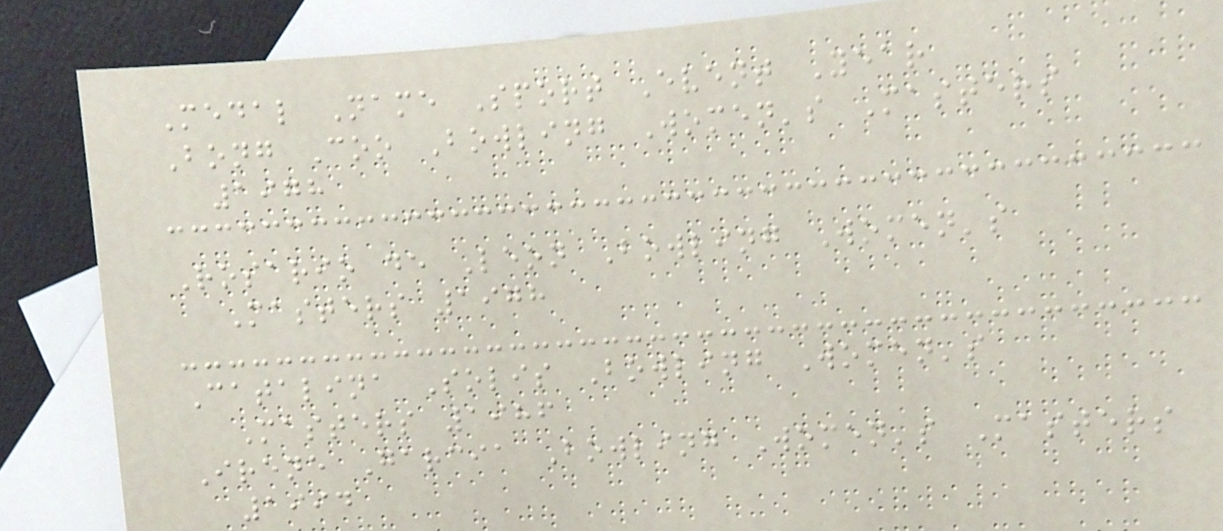Medal Name Sport Event Year
Bong Coo Bowling Women's Masters
1978
Rosario de Leon Bowling Women's
Masters 1978
Catalina Solis Bowling Women's
Masters 1986
Irene Garcia Bowling Women's Masters
1994
